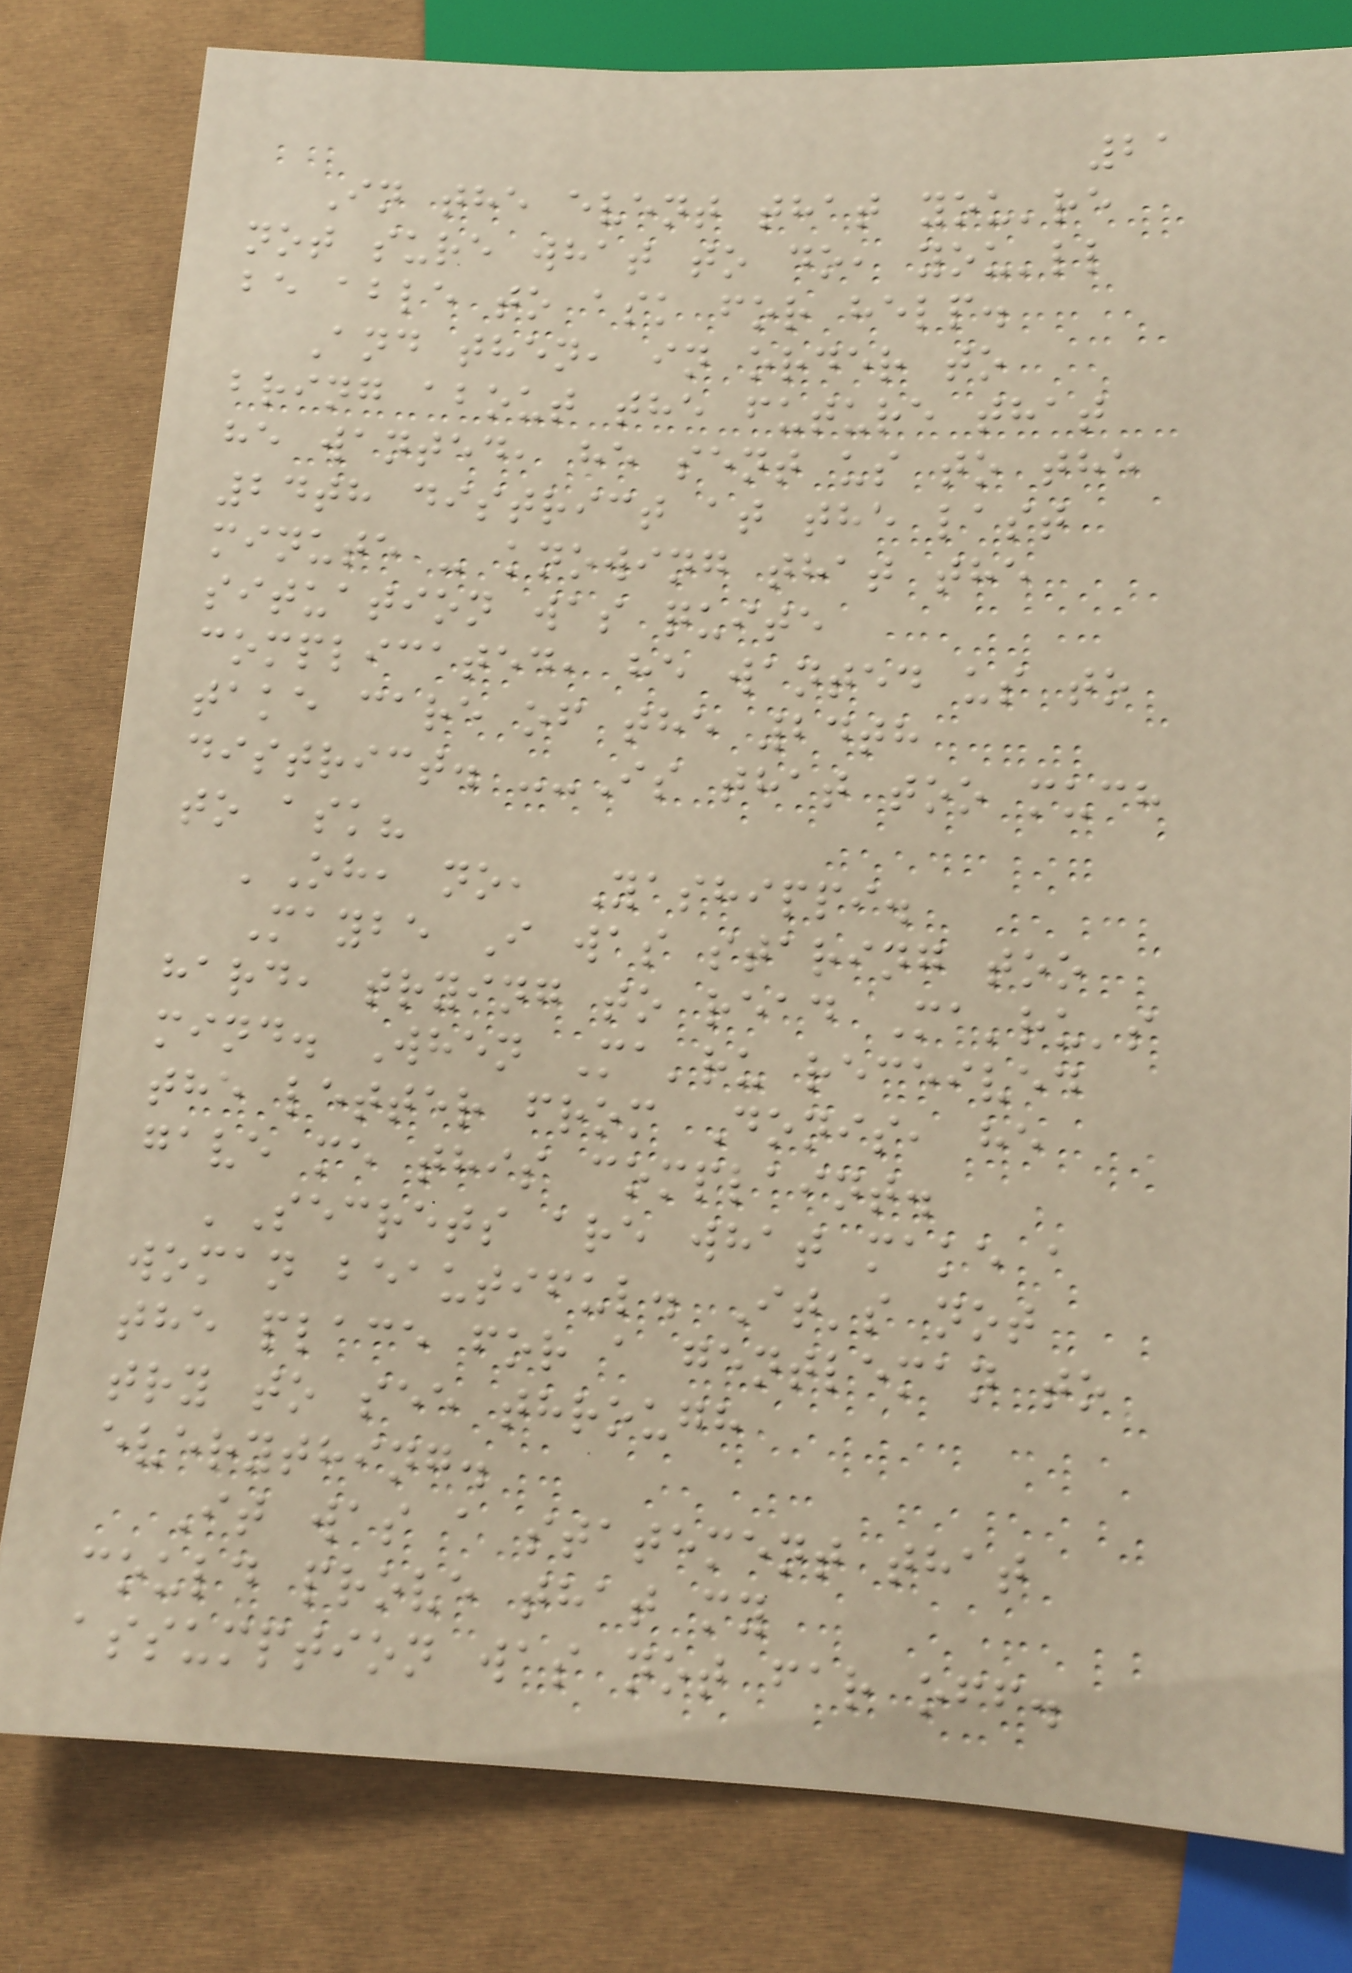21
In the event that you're
not sure what to do, you'll
be able to ask for help.
And then, in order to
bring about the future that
he wanted, he sent us to the
24th district at the last
minute - knowing that the
situation was quite
complicated, he wanted us to
take care of the 24th
district. --Is that too much
to ask?
'Oh, no, Yashippi.
Maybe I was staring too
hard, trying to read Ma'ru's
mind. When Ma'ru received
the letter from Donis, he
gave me this complaint.
'Secrets are what make a
woman beautiful. It's not
the place for a gentleman to
try to see through
everything.
It was a statement that
could prove that my
assumption was not far off.
